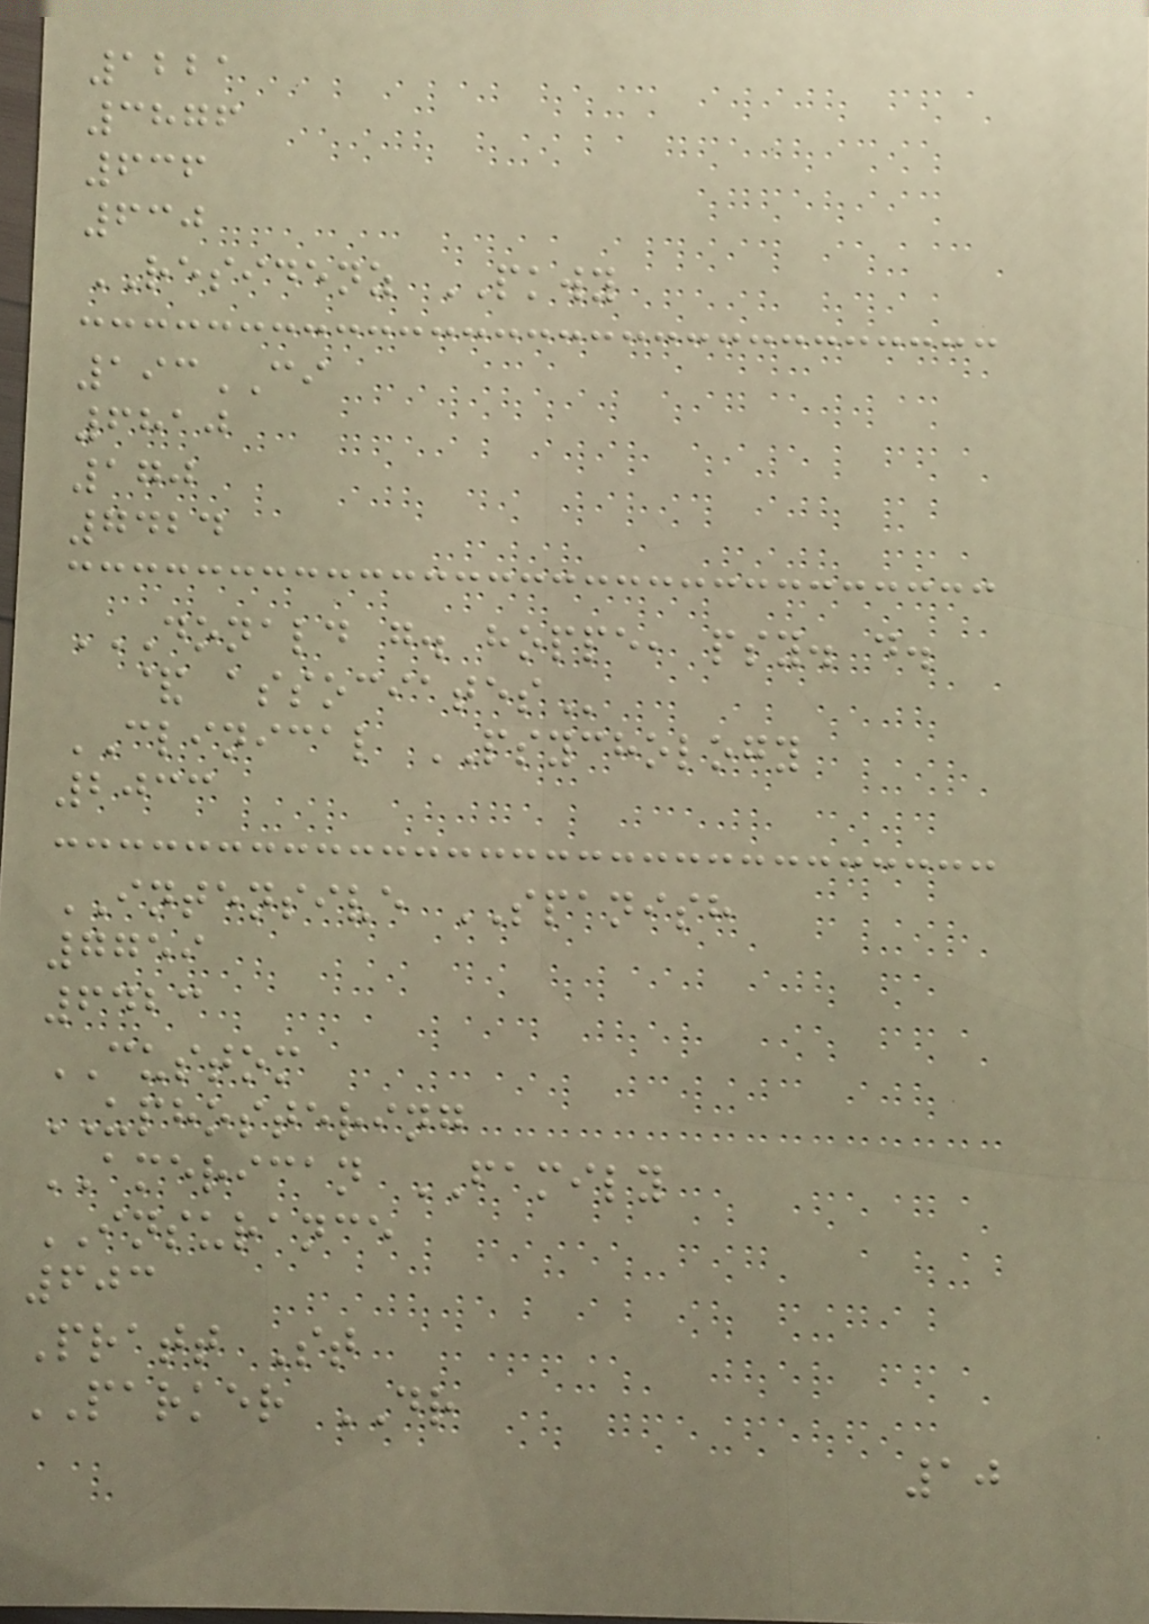1221
3876
636
630
RESIDENZ PKWY
193CI
6810
170
7424
DONALD G. HOPPE, PSY. D.
& ASSOCIATES
CLINICAL PSYCHOLOGY
2033
INTENSIVE SPANISH
7759
6423
CUSTOM
UPHOSTERING
AMERICAN FAMILY
INSURANCE
603
Pratt St
PARKER DR
10
